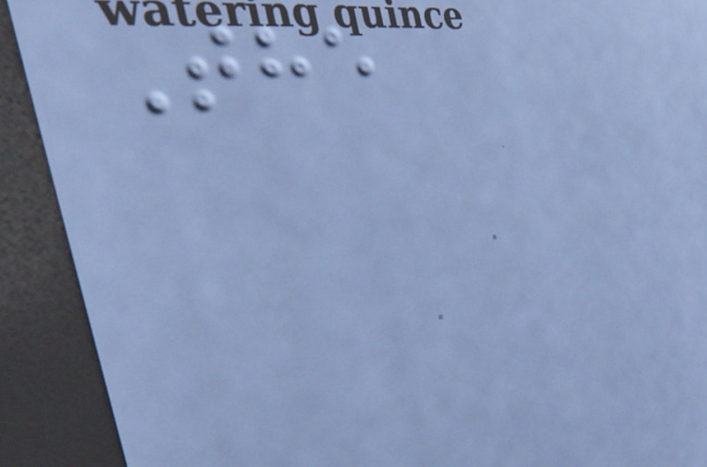The
